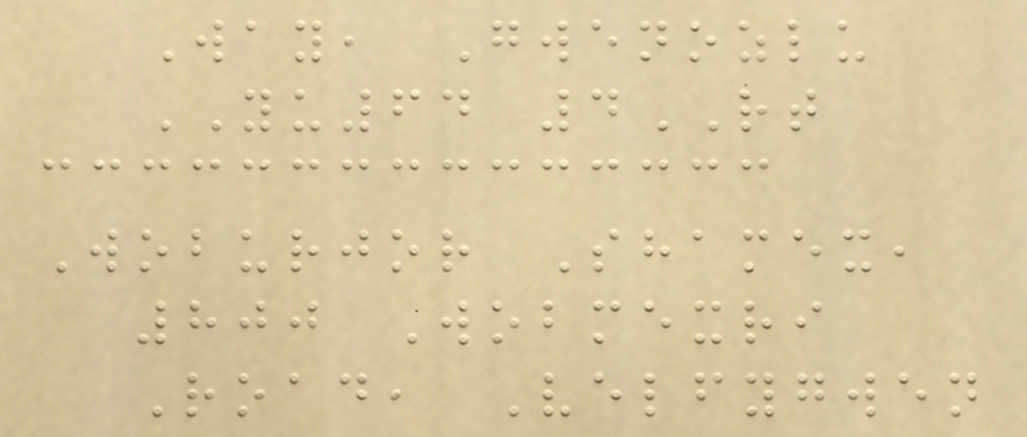Way, Gwenozlu
YU64 4RT
Woburjor Shamex,
800 Wobmexri
Road, Velfygwen
